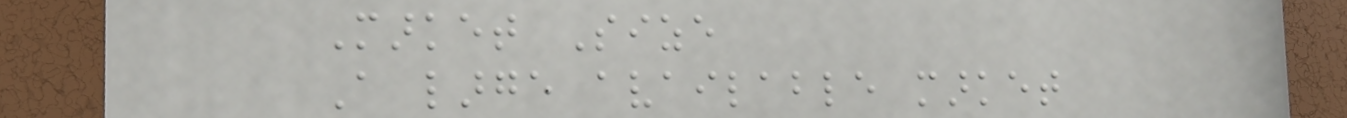Market Size
A large available market
